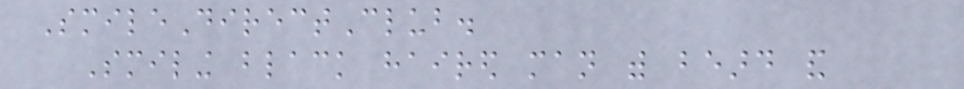SmileDirectClub.
Smiling black haired man with beard and
